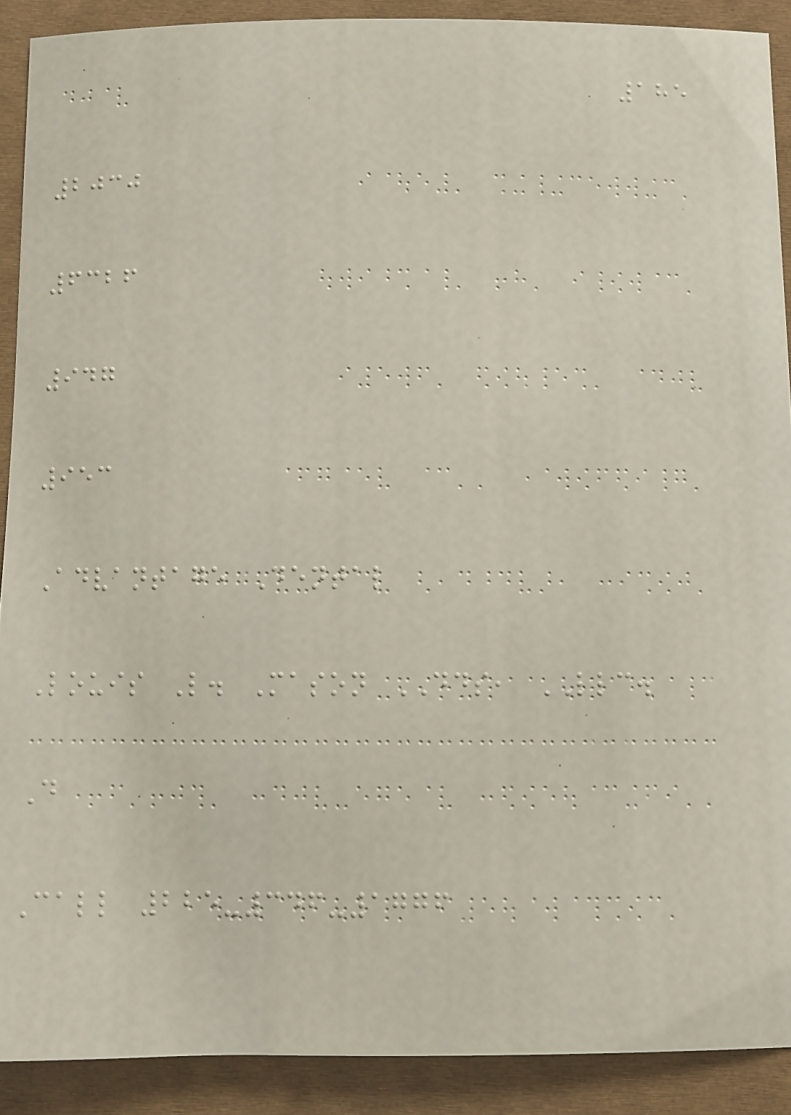185
2030
6326
947
953
Advantage Dental
Louis L. Mason DDS, LLC.
D
Call 225-346-1776
